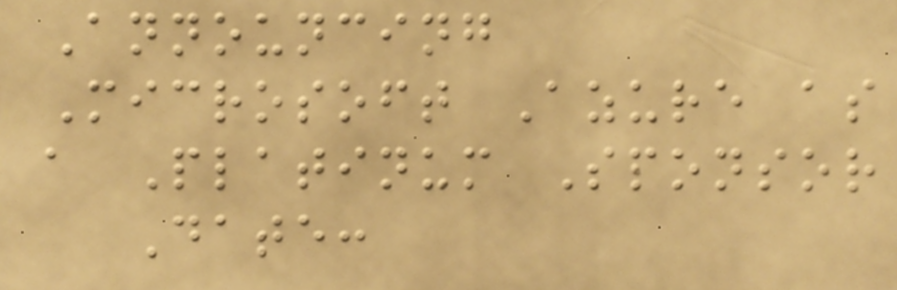Announcing
Microsoft Azure as
a Platinum Sponsor
Date:
